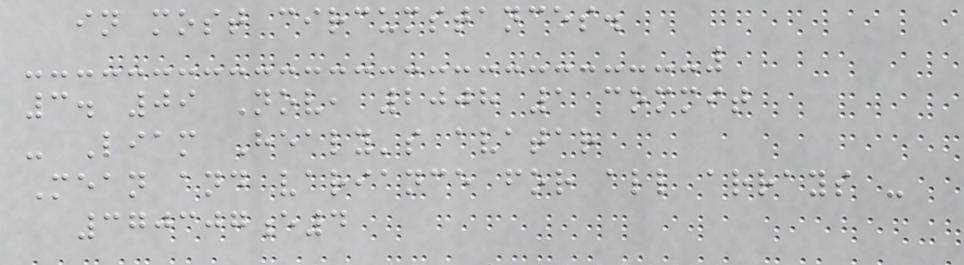in most circumstances.
3. 09 Nov, 2008 1 commit
- Liam Healy's avatar
Mean and variance for all arrays -
370307e4
